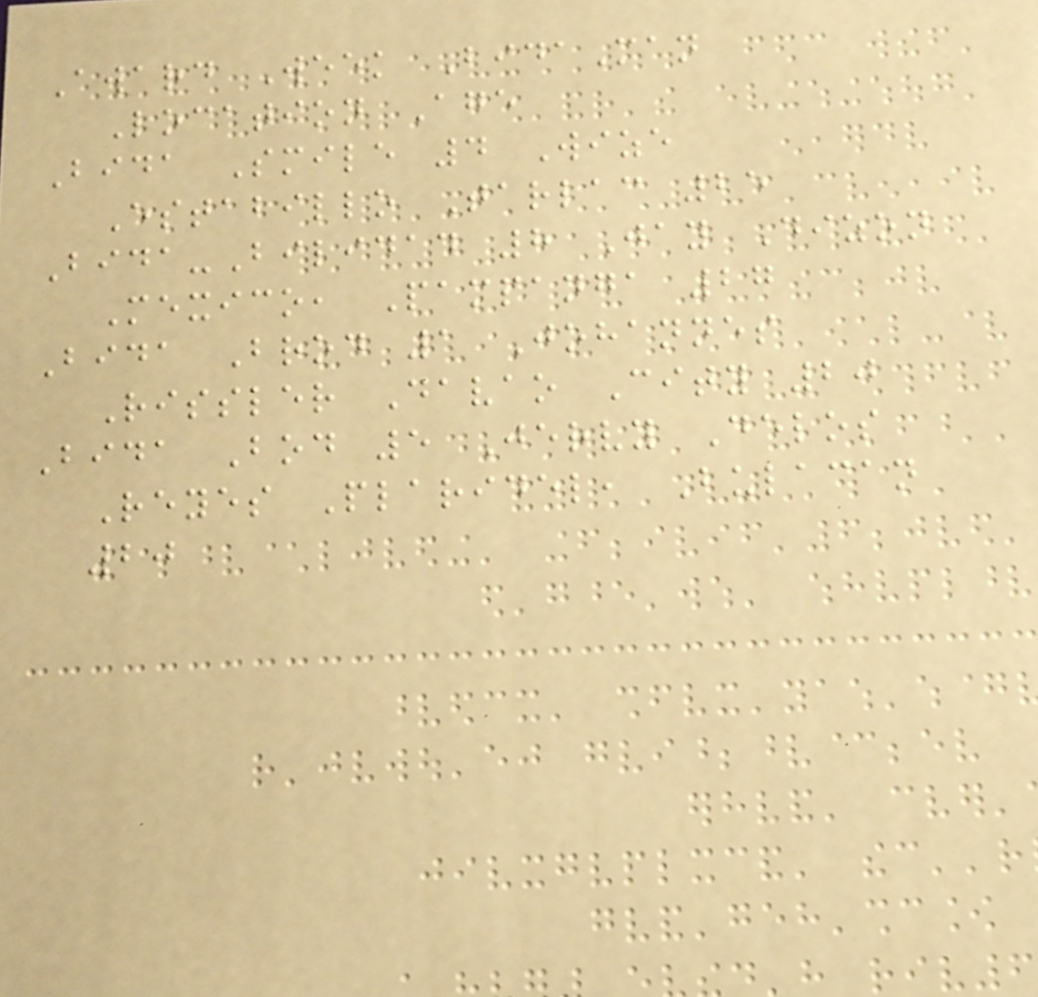Award Week BidaMan
Location Age
Bida Smile 4 Wize
Estabillo Tarlac 25
Bida-Bilidad 8 Jay Dizon
Mexico, Pampanga 27
Bida Brod 1 Johannes
Rissler Davao City 20
Bida Bod 5 Jervy Delos
Reyes Plaridel, Bulacan
20
